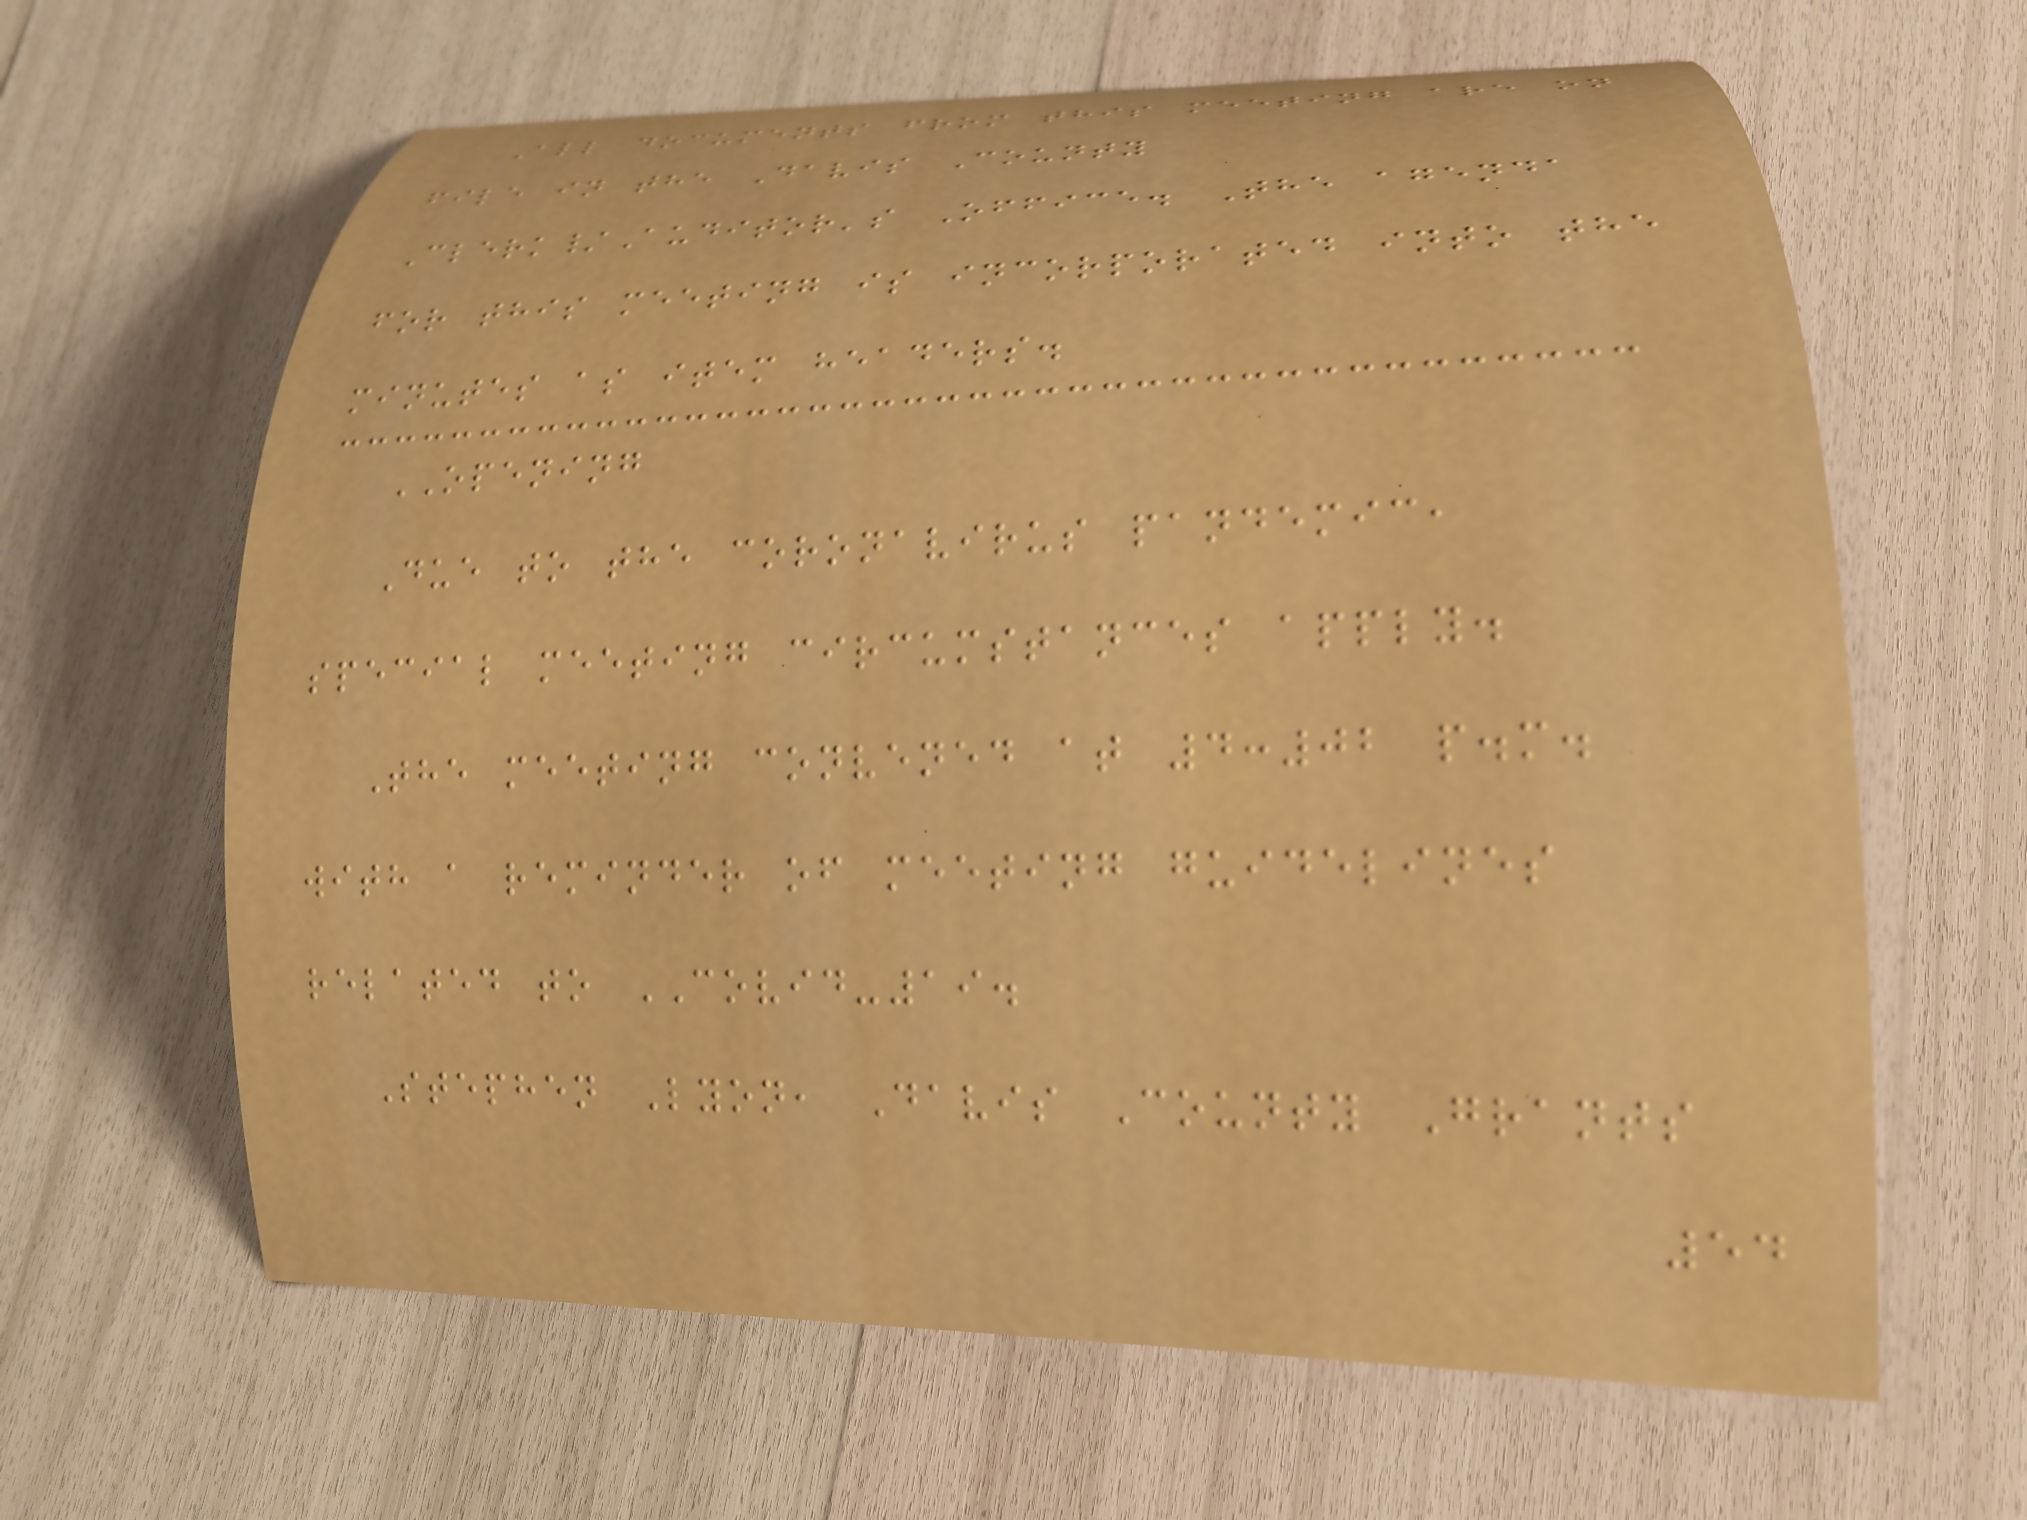All documents from this meeting are on
file in the Davis County
Clerk/Auditor's Office. The agenda
for this meeting is incorporated into the
minutes as item headers.
OPENING
Due to the coronavirus pandemic,
special meeting circumstances apply.
The meeting convened at 4:02 p.m.
with a reminder of meeting guidelines
related to COVID-19.
Stephen Lyon, Davis County Grants
54
